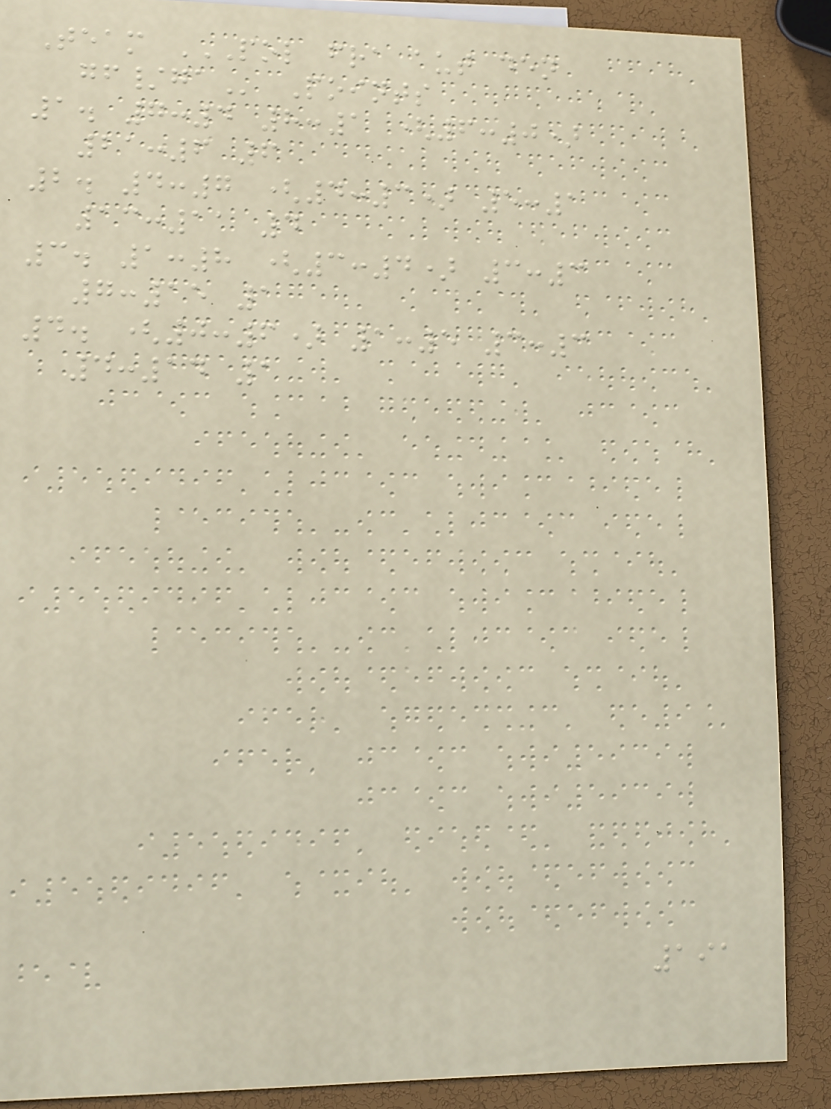Team POL FRA AUT DEN
GF/GA Points
1. 7:4 8:1 (6:0)
21:6 6
2. 4:7 (4:3) 5:1
13:11 4
3. 1:8 (3:4) 3:3
7:15 1
4. (0:6) 1:5 3:3
4:14 1
191
